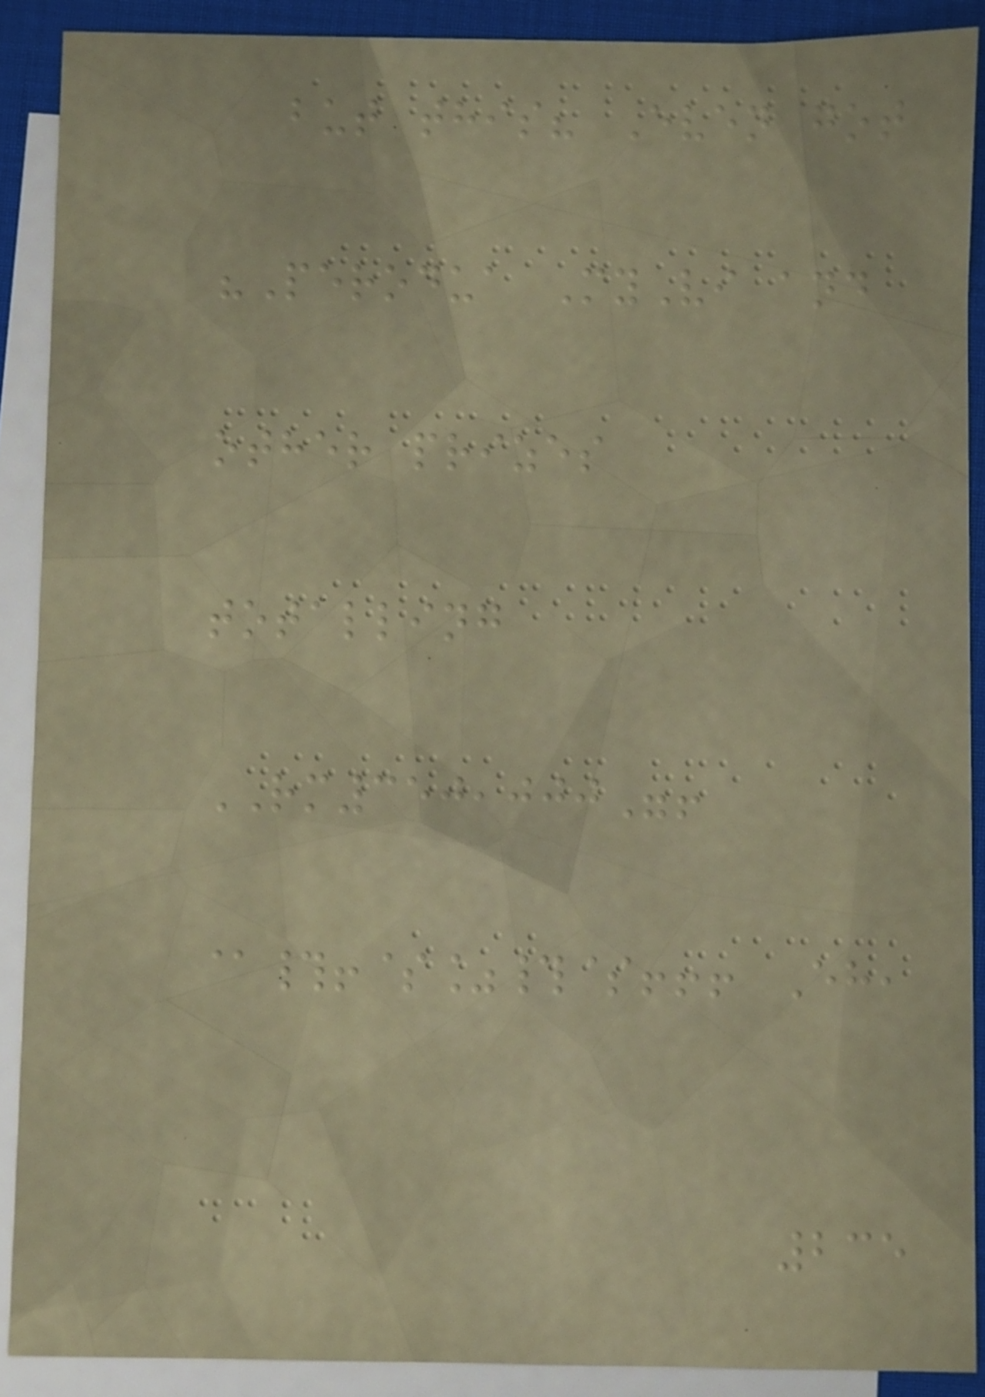but this? Even got
"Perodua MyVi and
other prizes
totalling
RM350,000"!
@#!$%#$!!! Eh,
235
